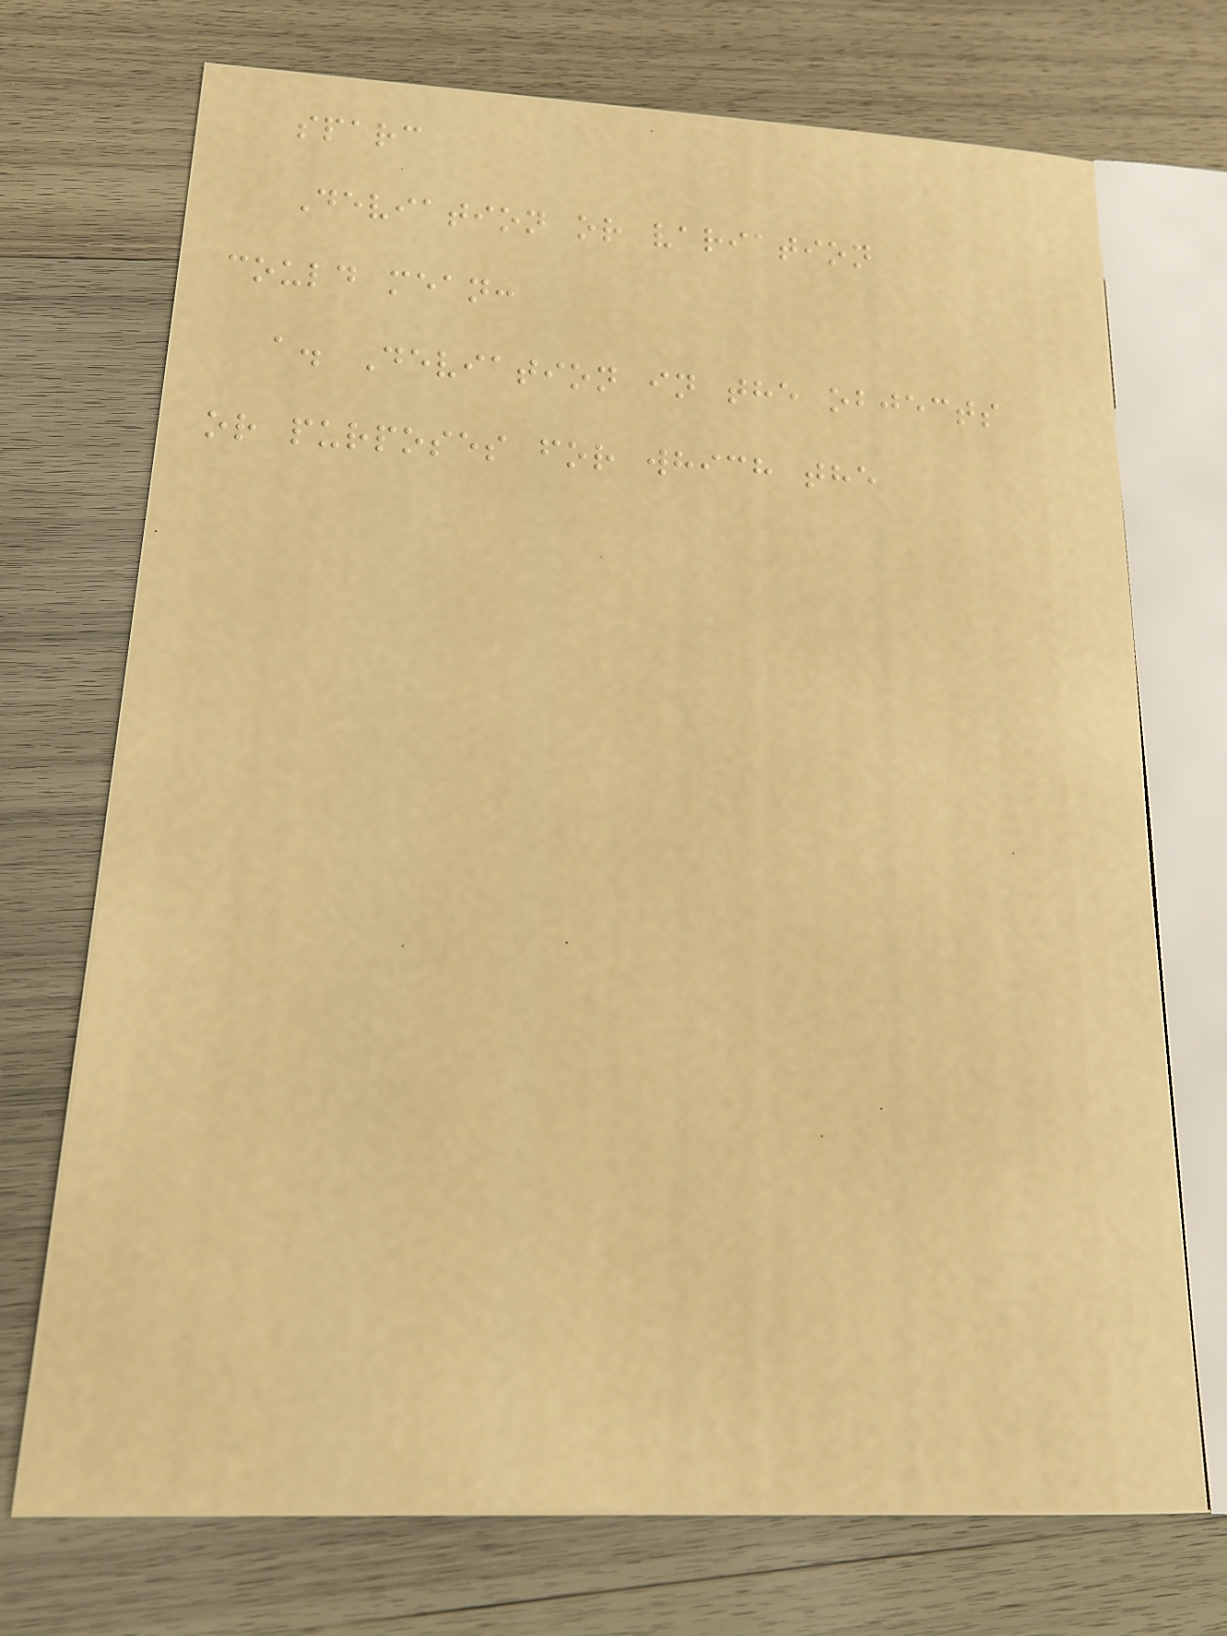sparc
Deviation or variation
could mean:
a. Deviation in the objects
or purposes for which the
